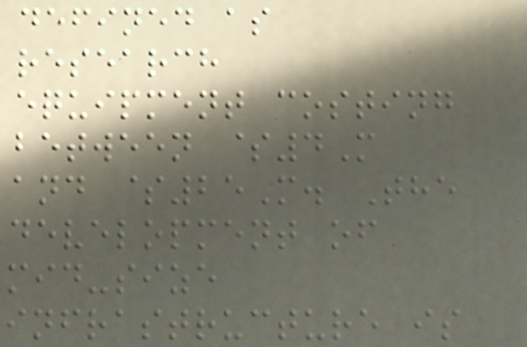defined as
research
equipment costing
between $4M
and $25M. The
development of
mid-size
infrastructure is
